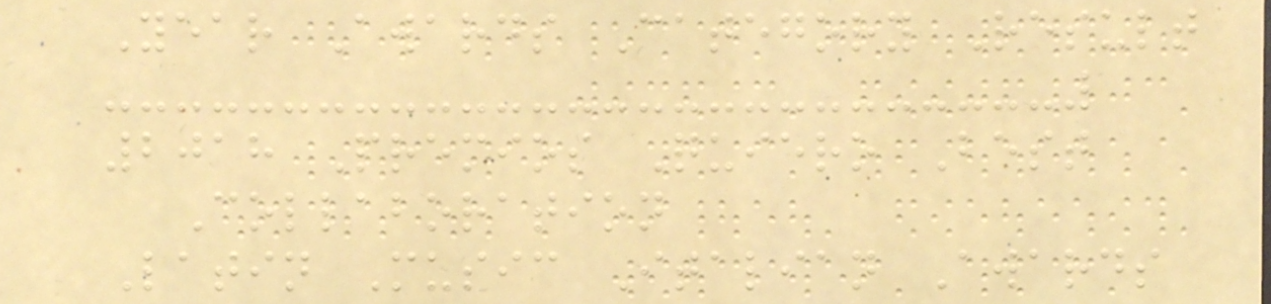Year Awards Category Result
2018 Premios Quiero Best
Collaboration
Latin Music Italian Awards
